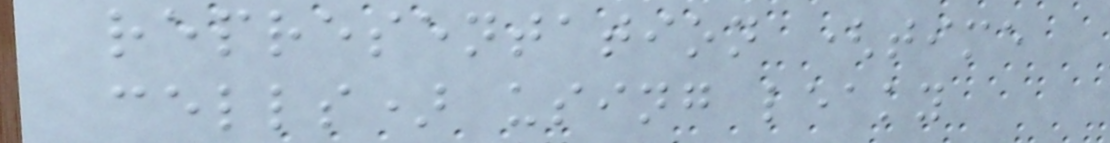representation (time
cells) using leaky
